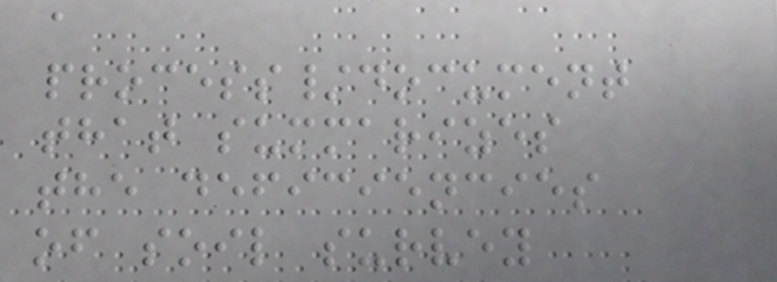a
process/document
that summarizes
the deficiencies
of soil survey
